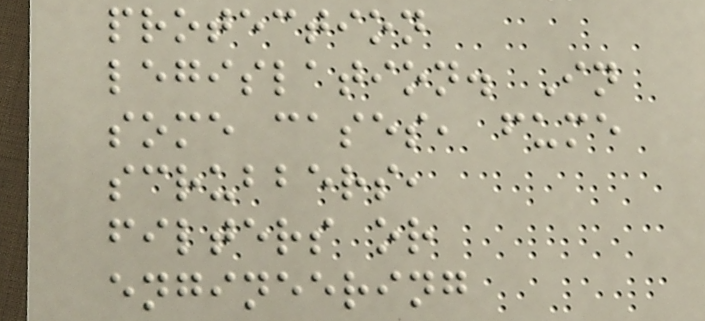protection
legislation. In
some cases, fume
scrubbers,
filters or
engineering
